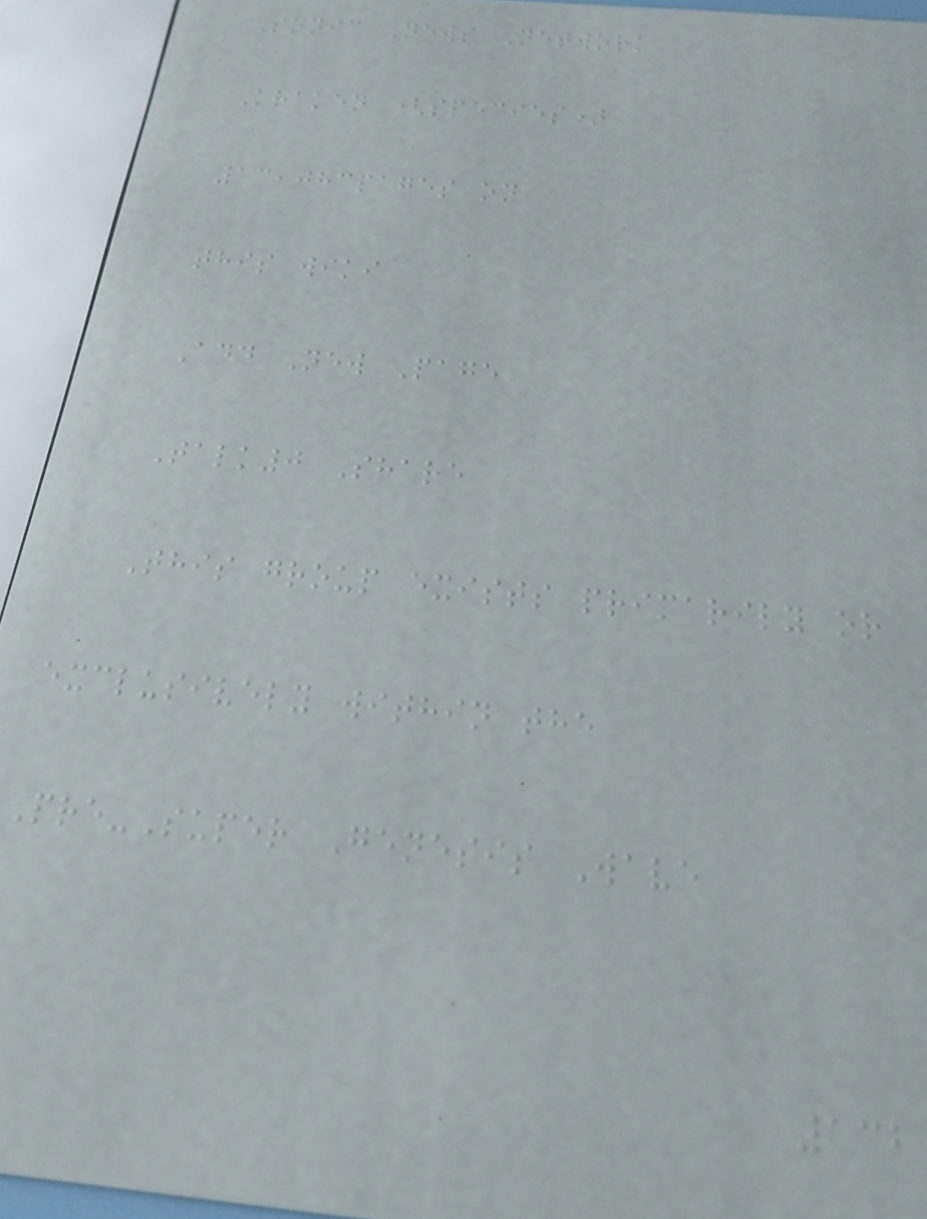Sonic News Network
Kraken (species)
13,083pages on
this wiki
Add New Page
Talk0 Share
This group exists primarily or
exclusively within the
Pre-Super Genesis Wave
132
